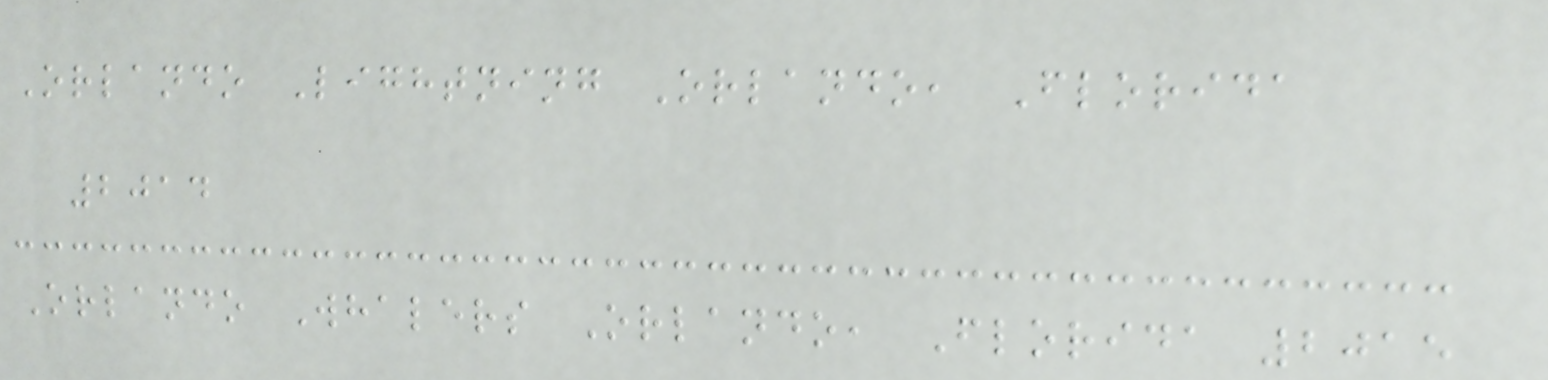Orlando Lightning Orlando, Florida
2014
Orlando Whalers Orlando, Florida 2015
